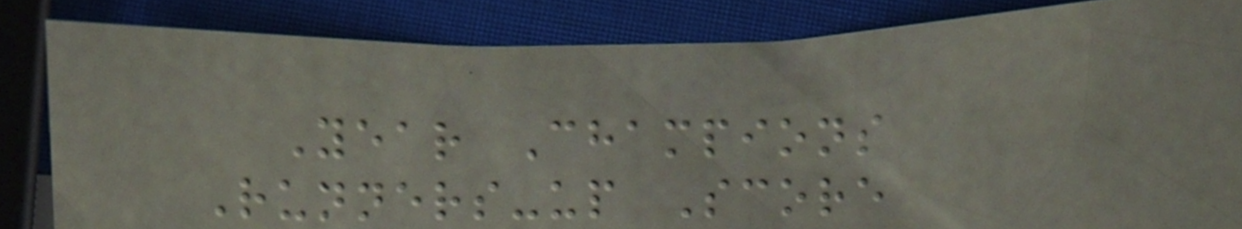Year Champions
Runners-up Score
